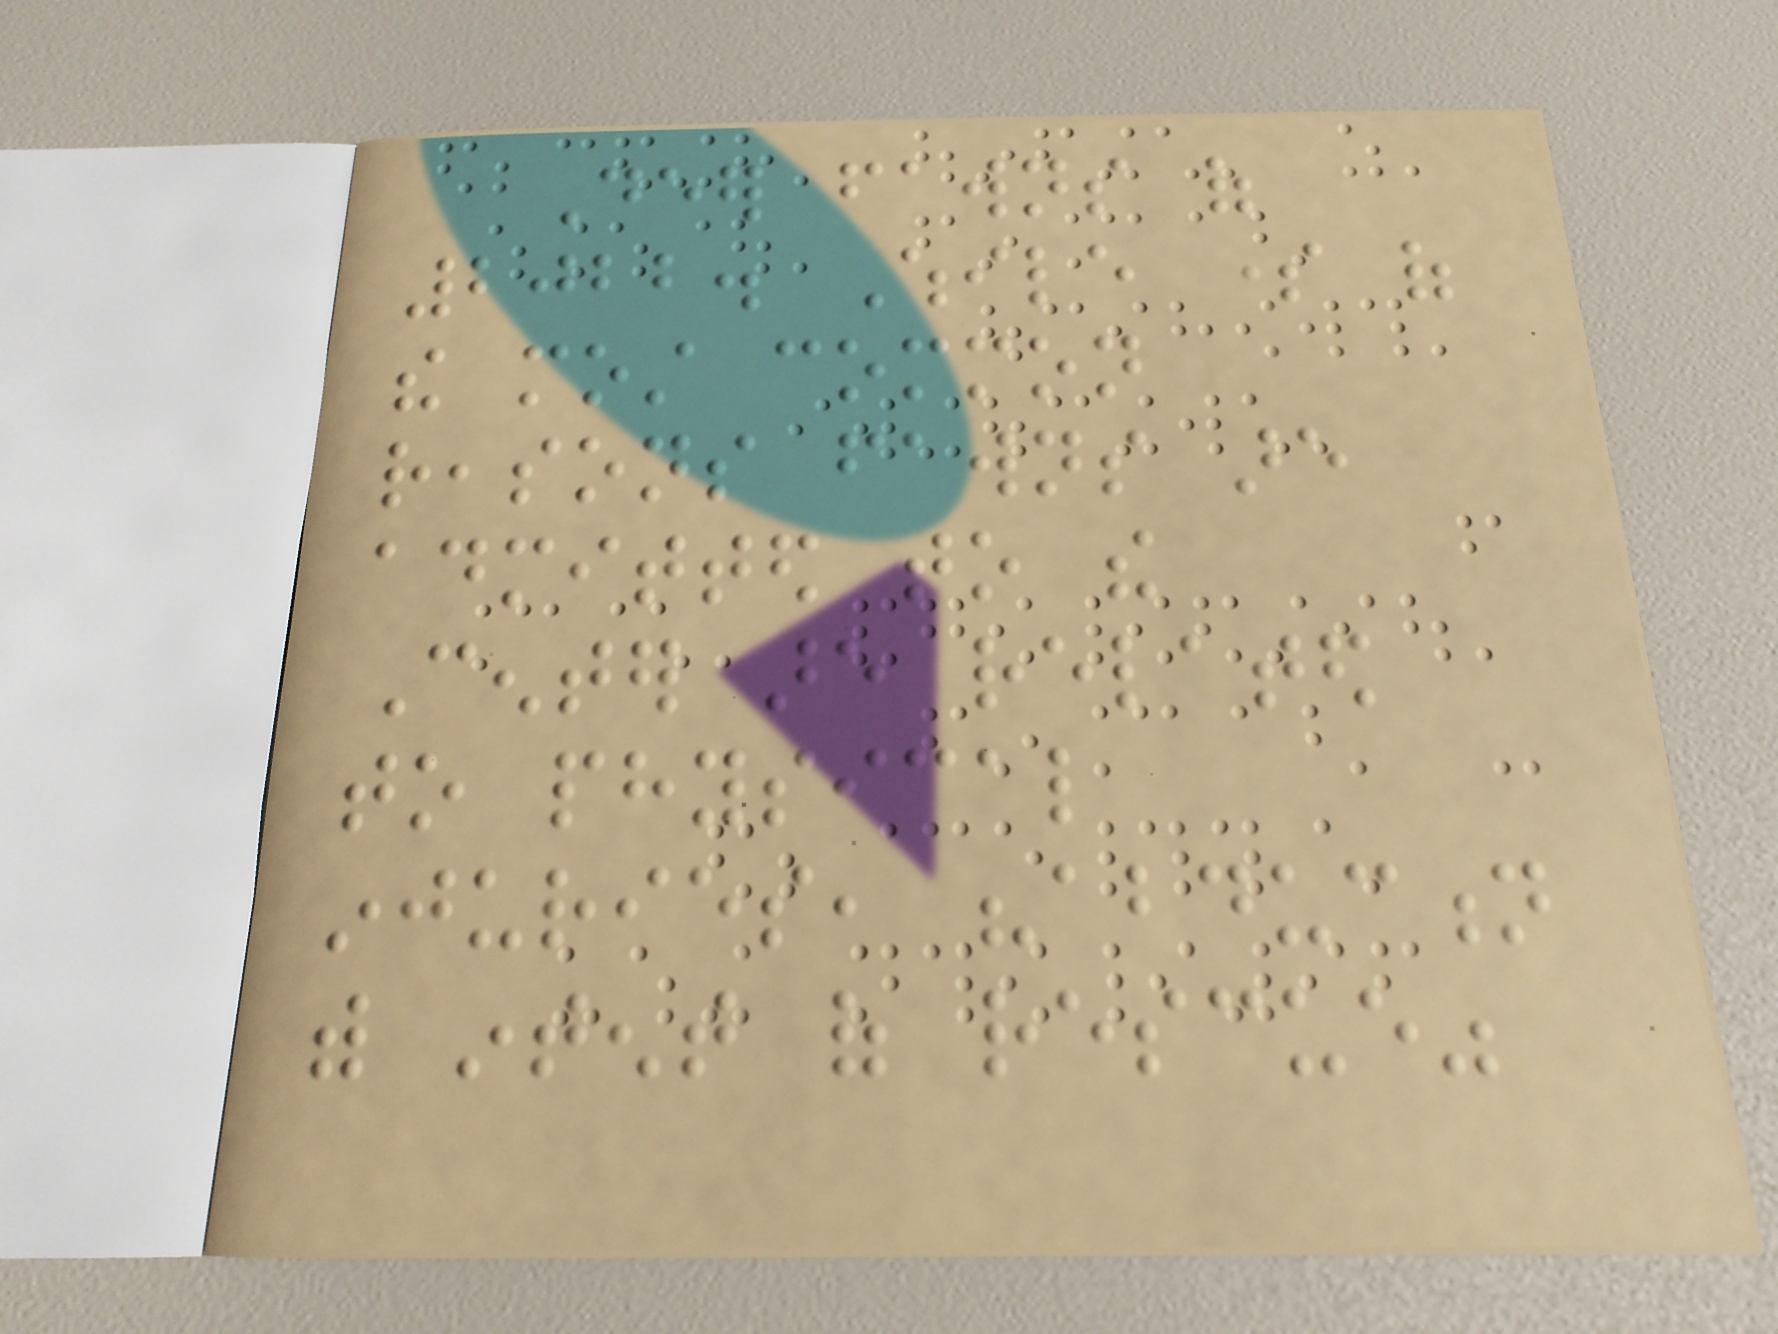Deer fawns of
2022. While some of
the most common
reasons fawns are
admitted to the
Center are related
to physical
injuries, "abduction
with intent of rescue"
